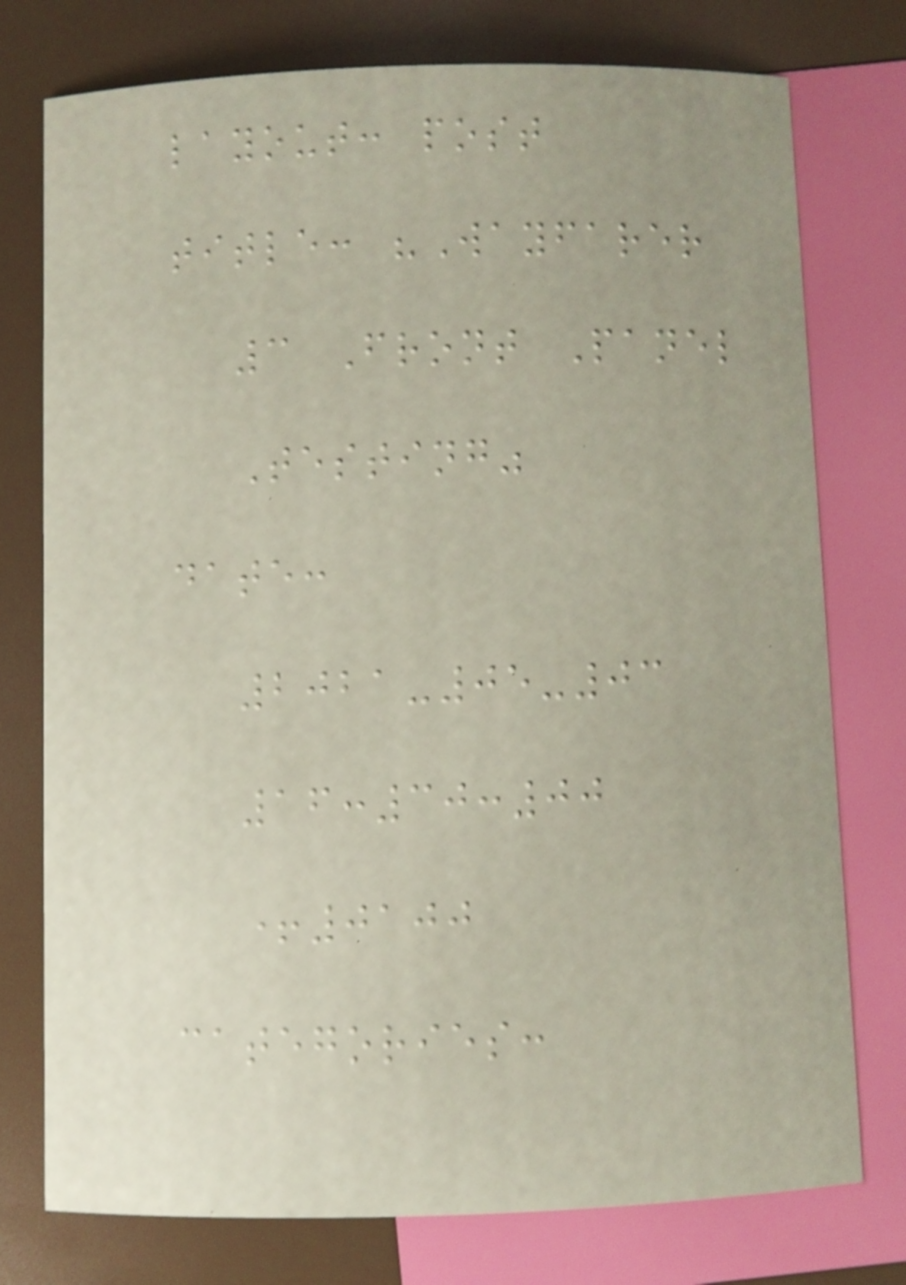layout: post
title: "Wayfarer
3 Front Panel
Testing"
date:
2021-05-03
16:30:00
+0100
categories:
